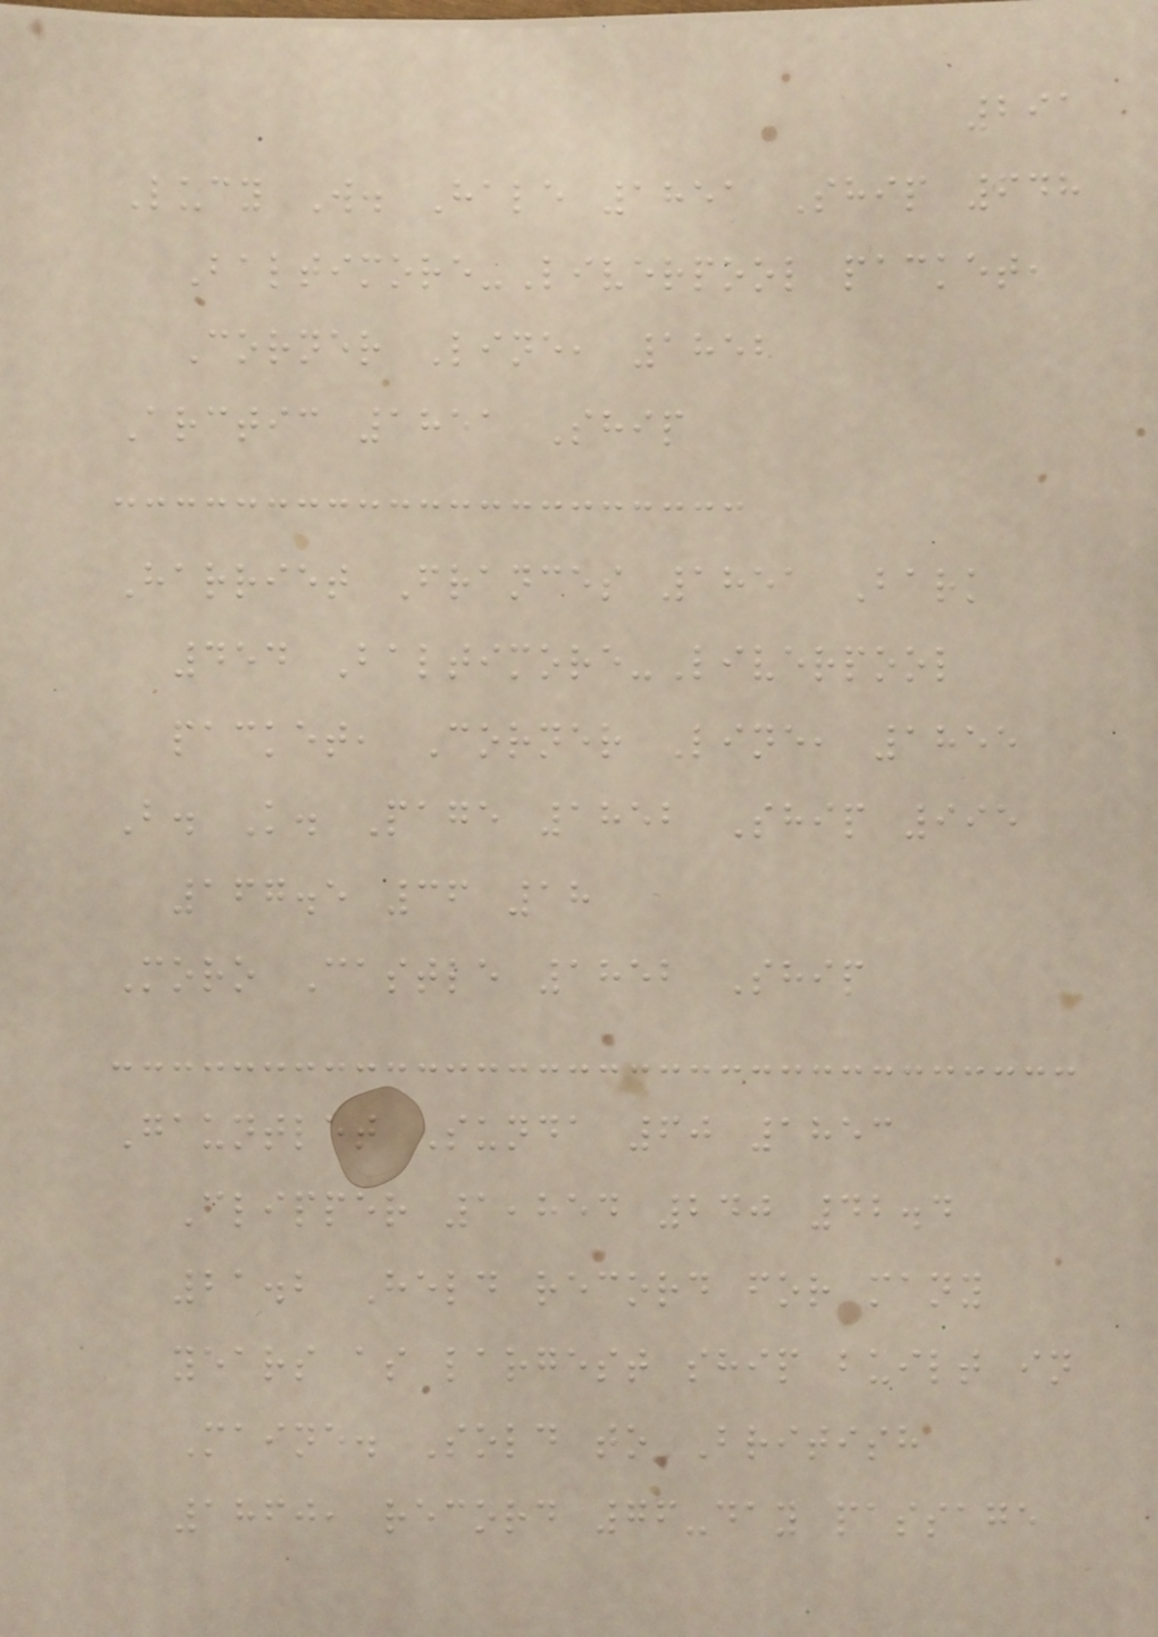291
Lucy W. Hale 1851 Ship 648
Baltimore-Liverpool packet,
Corner Line, 1852
Arctic 1851 Ship
Harriet Frances 1851 Bark
454 Baltimore-Liverpool
packet, Corner Line, 1855
B. K. Page 1852 Ship 995
167.5 36 18
Moro Castle 1852 Ship
Gauntlet Sunda 60 1853
Clipper 1,854 240 42.4
21.2 Held record for many
years as largest ship built in
Maine. Sold to British
1860, record 76-day passage
